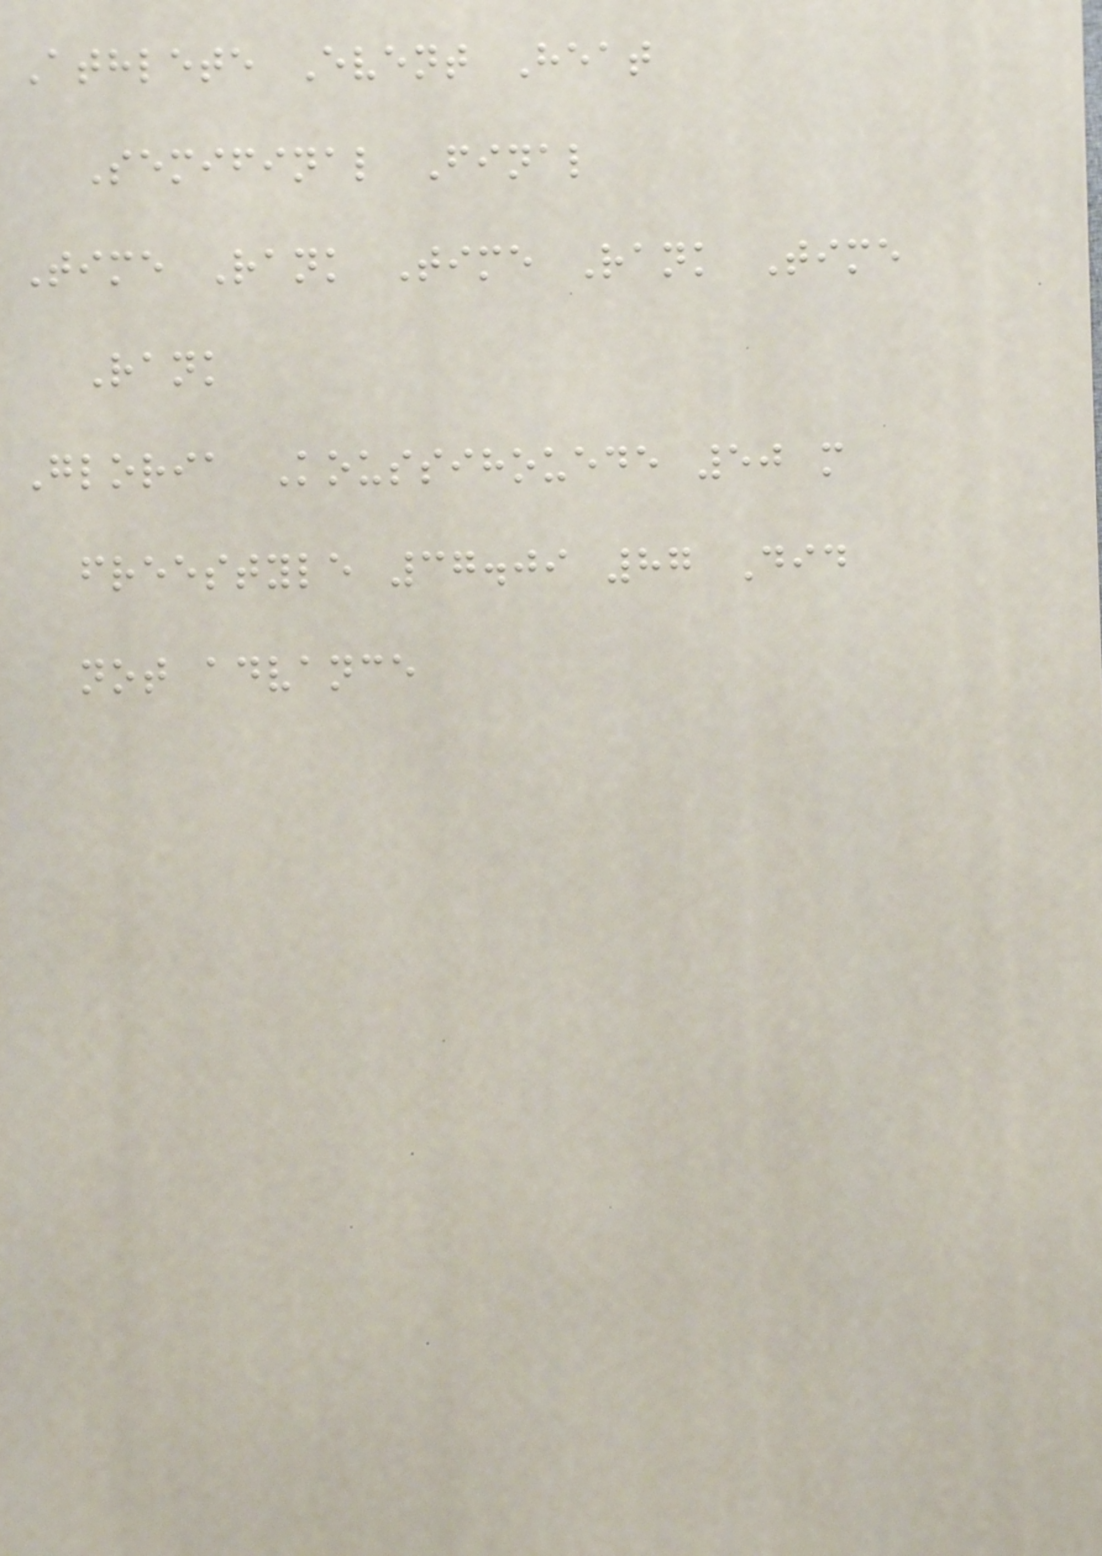Athlete Event Heat
Semifinal Final
Time Rank Time Rank Time
Rank
Gloria Koussihouede 50 m
freestyle 37.09 87 Did
not advance
